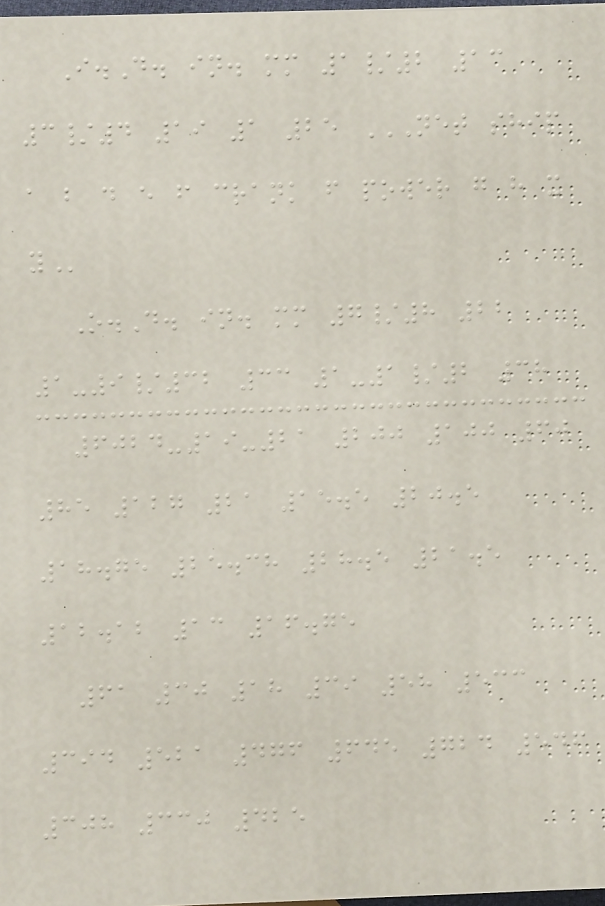I.D. in. mm 1/2 13
3/4 19 1 25 NET SHIP
A B D E F CRANK F POWER G H X
Y
O.D. in. mm 7/8 22
1-9/32 33 1-1/2 38
6024-19-21 200 100 60
85 127 21 15.5 20.5
18.75 25.38 28.5 21.5
12.12 13 16.75
61 30 18 39 58 533
394 521 476 645 724 546
308 330 425
